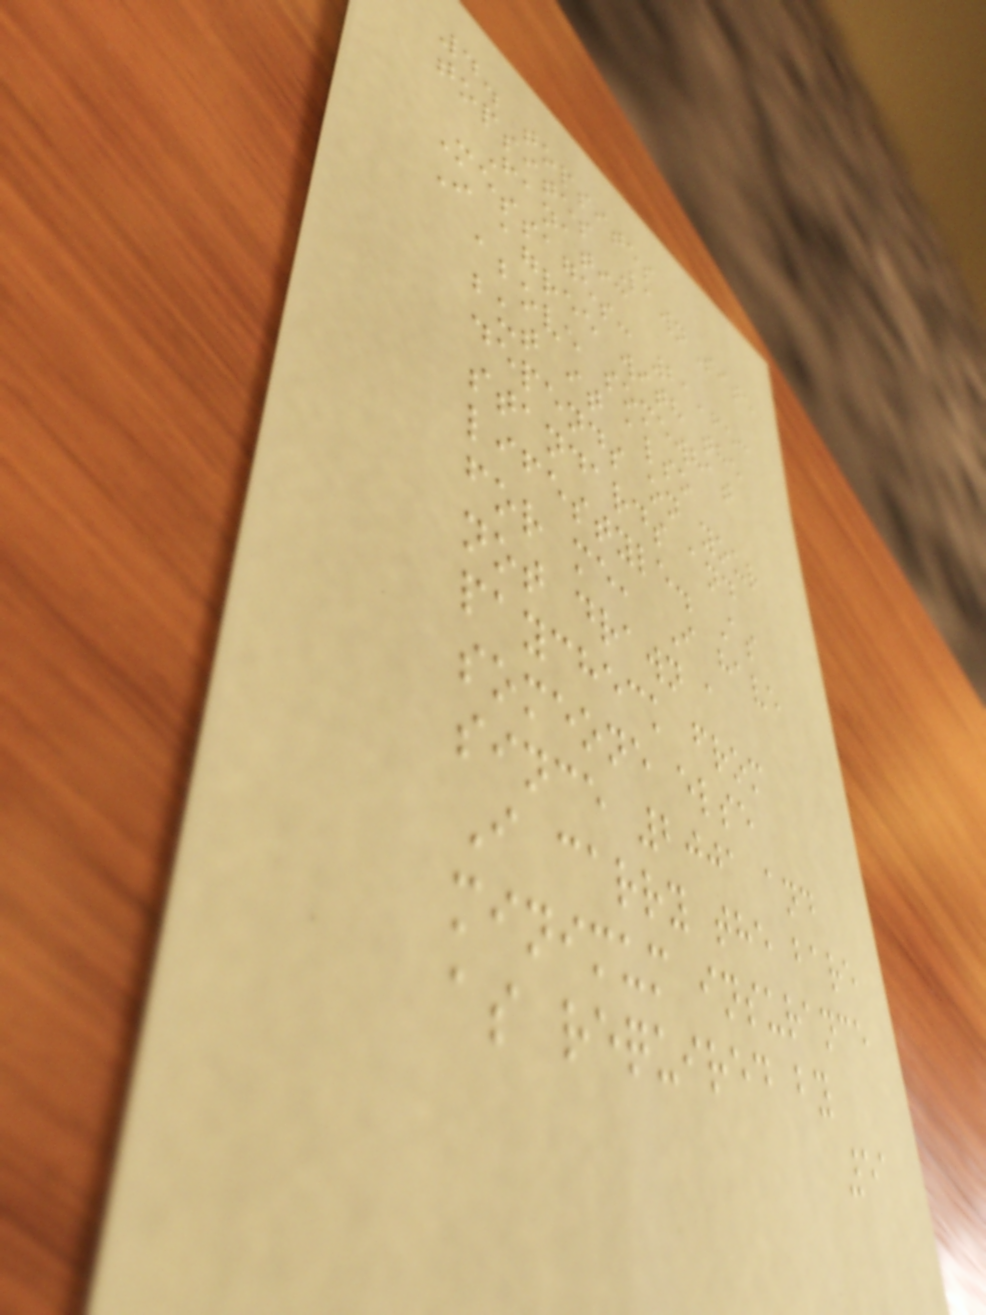4. topsites
topsites LawnSite
Fanatic
Messages: 21,653
I agree with the
above somewhat
but it also
depends on your
standards and
lifestyle. As
for me, I have
not drawn a
paycheck from
someone else
since 2001 and
I carry the bare
minimum insurance
as required by
51
